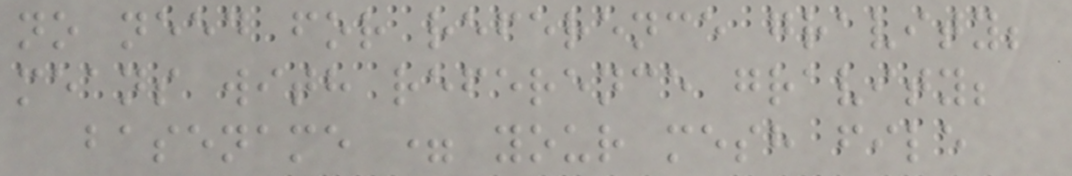no need for reference gravity;
means with reference gravity;
basename = your mesh file
